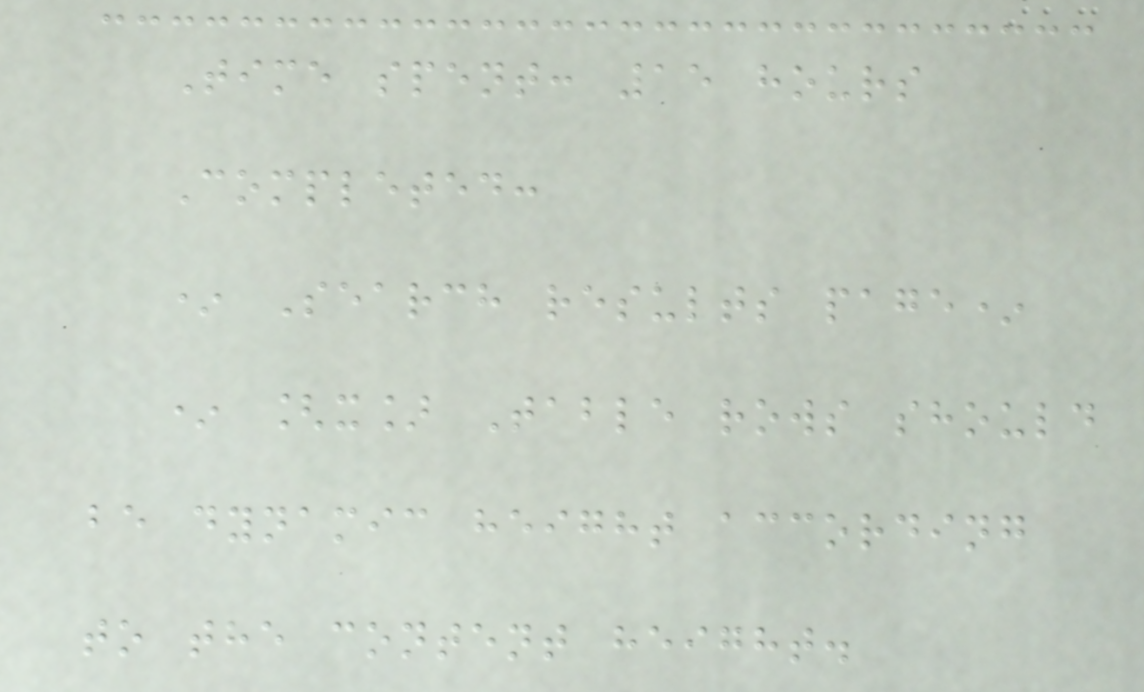Time spent: 15 hours
Completed:
* Search results page*
* [x] Table rows should
be dynamic height according
to the content height.
